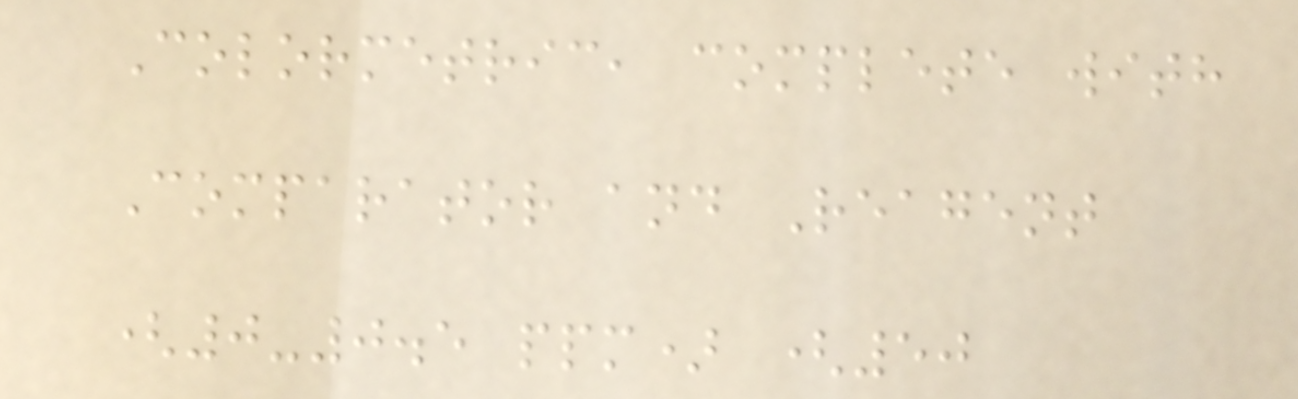Colormetric, complete with
Comparator and Reagent
(0-0.5 ppm) (50
